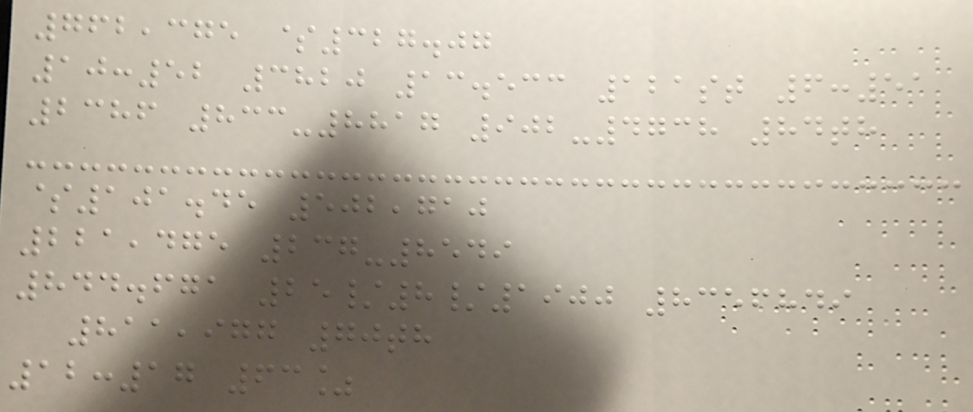762,375 $327.07
10:52 3820 13.533 121st 6:51
2386 833-8817 902-4738 84th
$101.45 502,710
221,475 237-8549
844.671 25/8/1900 8356849
811,977 70th
12:17 63%
